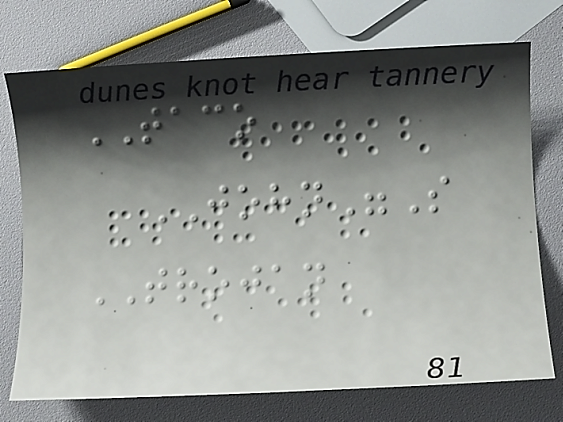TACO
JOHN"S
TROJAN
